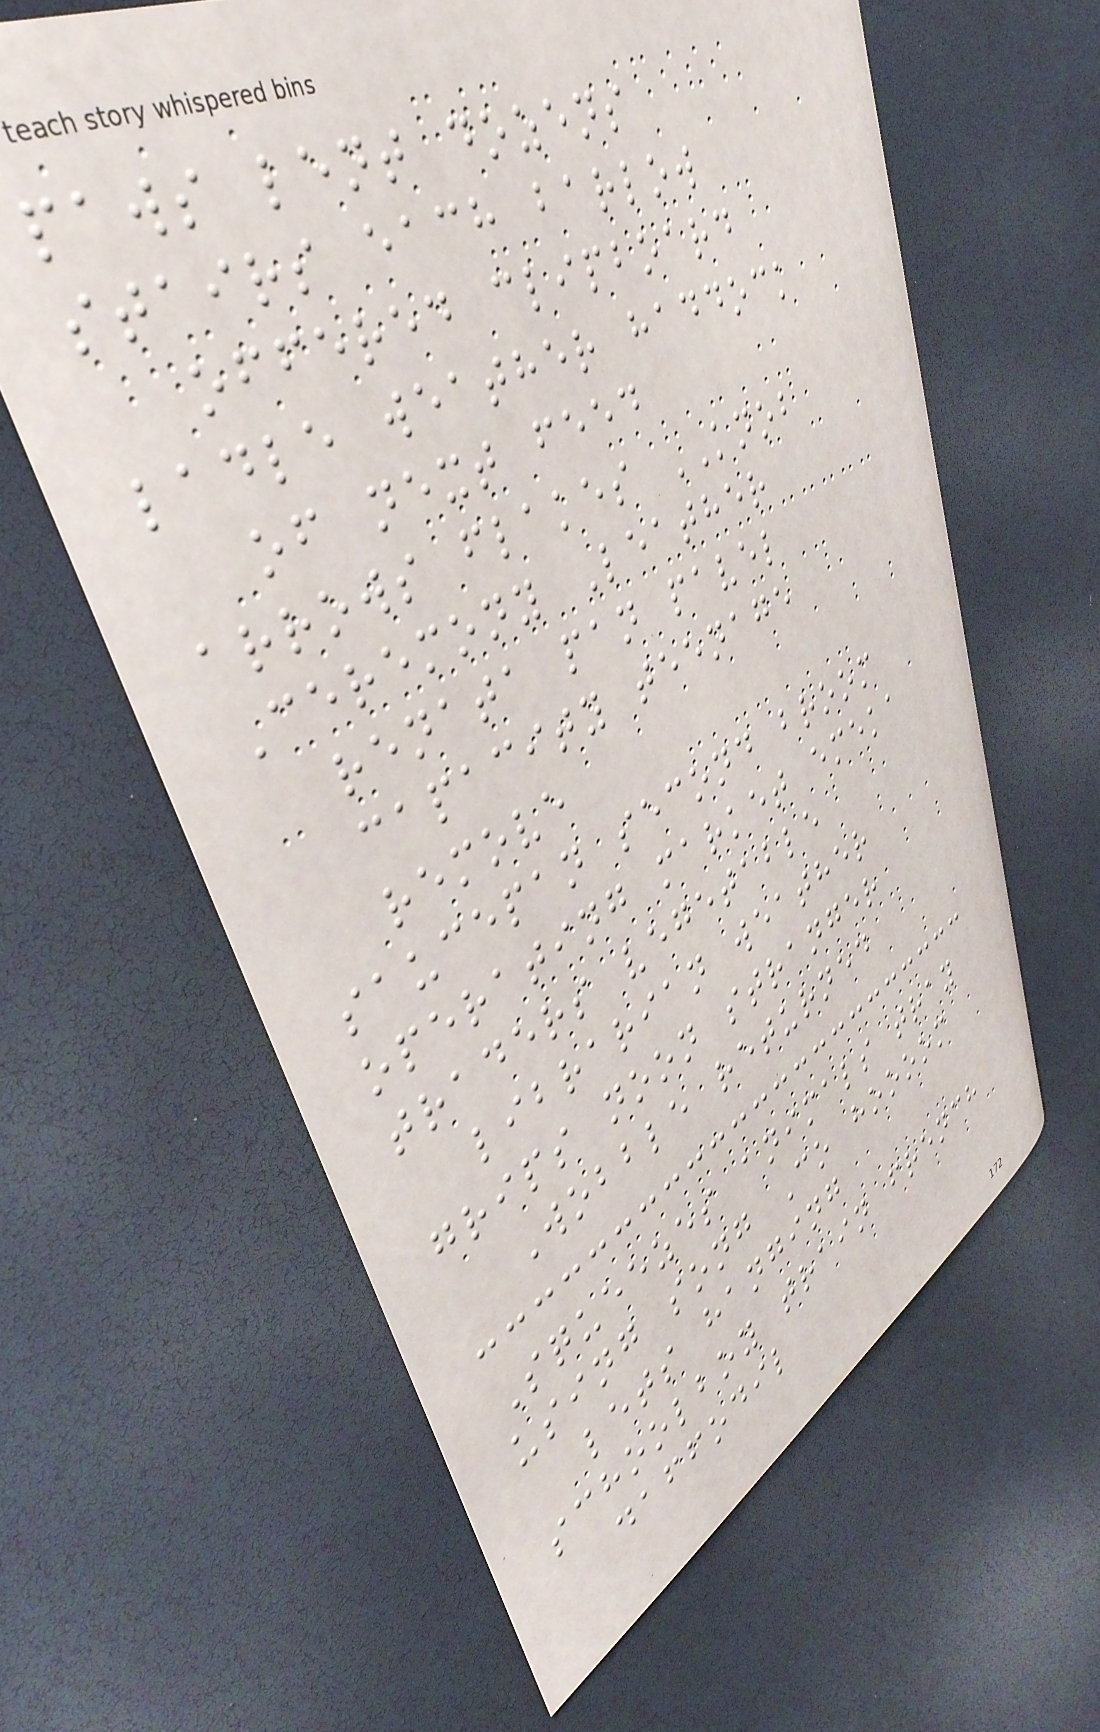paws lent dozens
stairs each barlow
offered clipboard
ladle weather haddock
of next feed
arrows flakes KNOB
Ceremony Leather
renata pan pavel
capacity teenage
remove
saucepan second broom
operating market emeka
traders vegetable
librarian weather
grips noon stranger
Wobble returned
Squeezes animals tray
using song Co hoooom
lets hanging
schoolboy train french
daffodil
